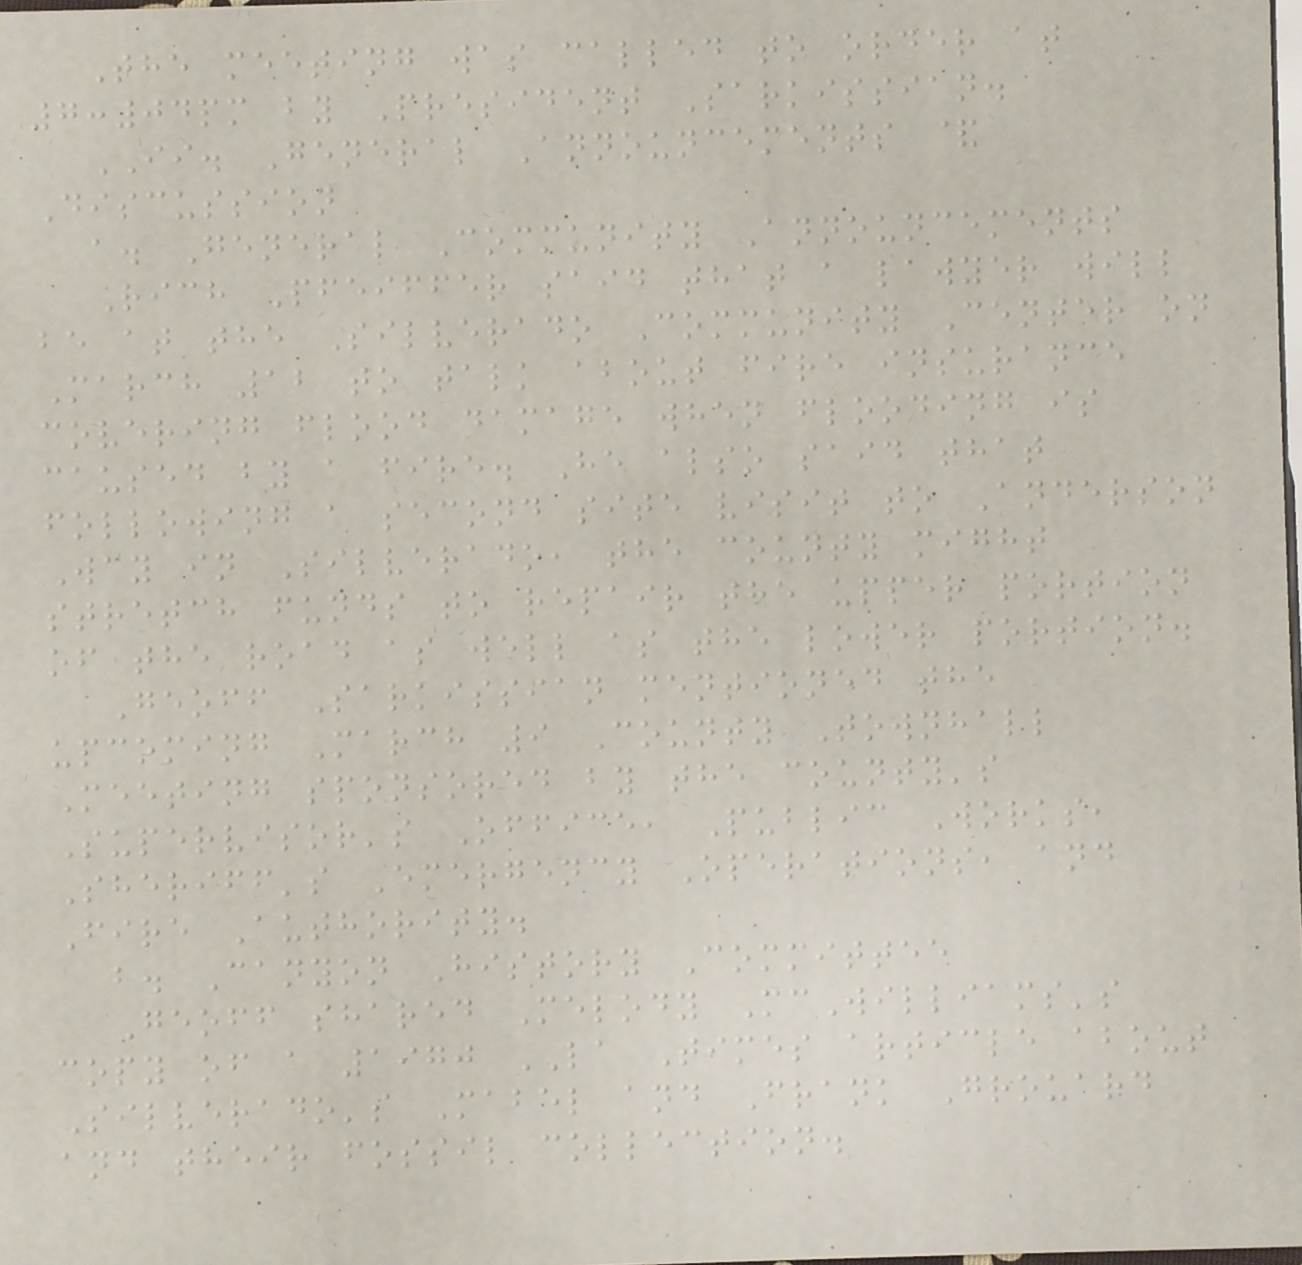The meeting was called to order at
7:04pm by President Sarkissian.
II. General Announcements &
Discussion
a. General Community Announcements
Rich Pfeiffer said that a lawyer will
be at the Silverado Community Center on
March 12 to talk about fire insurance
covering flood damage when flooding is
caused by a fire. He also said that
following a second site visit to Anderson
Way in Silverado, the county might
stretch funds to repair the upper portion
of the road as well as the lower portion.
Geoff Sarkissian mentioned the
upcoming March 9 County Townhall
Meeting sponsored by the county's
Supervisor's Office, Public Works,
Sheriff's Emergency Operations, and
Fire Authority.
b. Canyon History Committee
Geoff shared Melody McWilliams's
copy of a 1970 LA Times article about
Silverado's Mabel and Frank Grouard
and their fossil collection.
